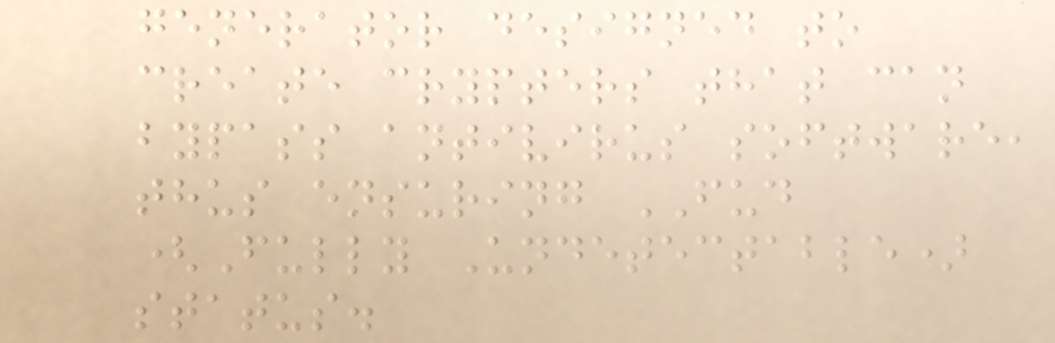generator designed to
create crypters that can
bypass antivirus software,
thus ensuring FUD
(Fully Undetectable)
status.
